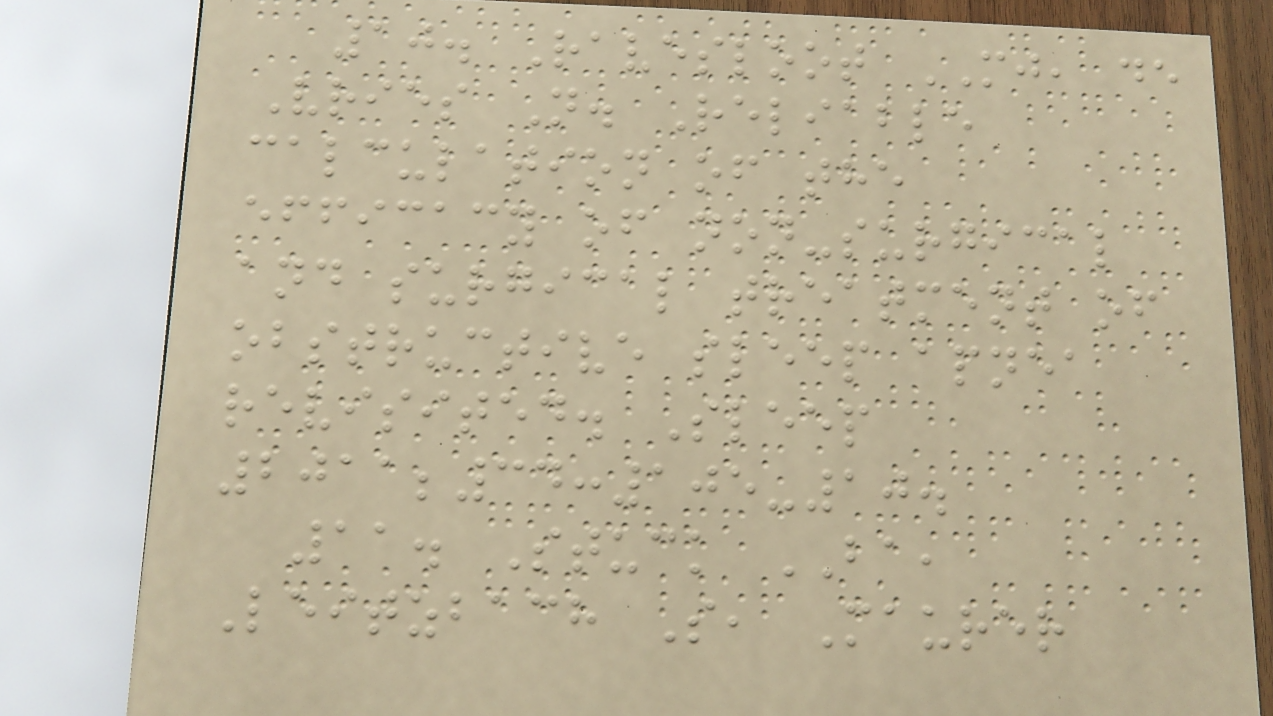10. Ravesloot MJ, de
Vries N. Reliable
calculation of the
efficacy of non-surgical
and surgical treatment of
obstructive sleep apnea
revisited. Sleep
2011;34:105-10.
11. Stuck BA,
Leitzbach S, Maurer
